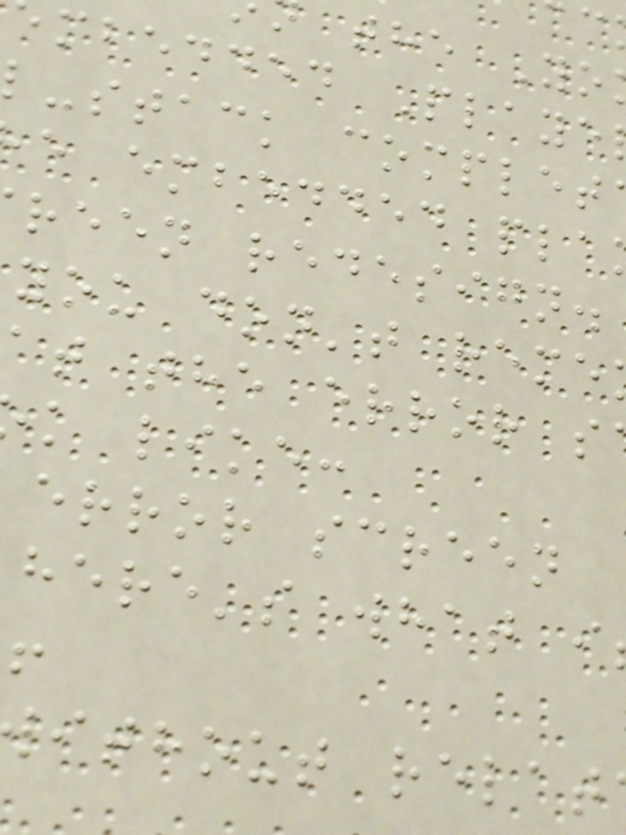the Yo
mbedded Playe
-stack complet
e embedded pla
reen redesign.
you don't reme
at the error s
k like:
error screen
here's what i
ithout relat
